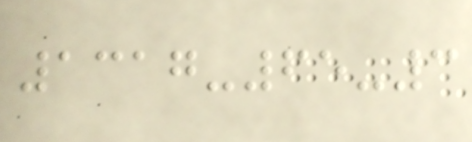1317-65-3
